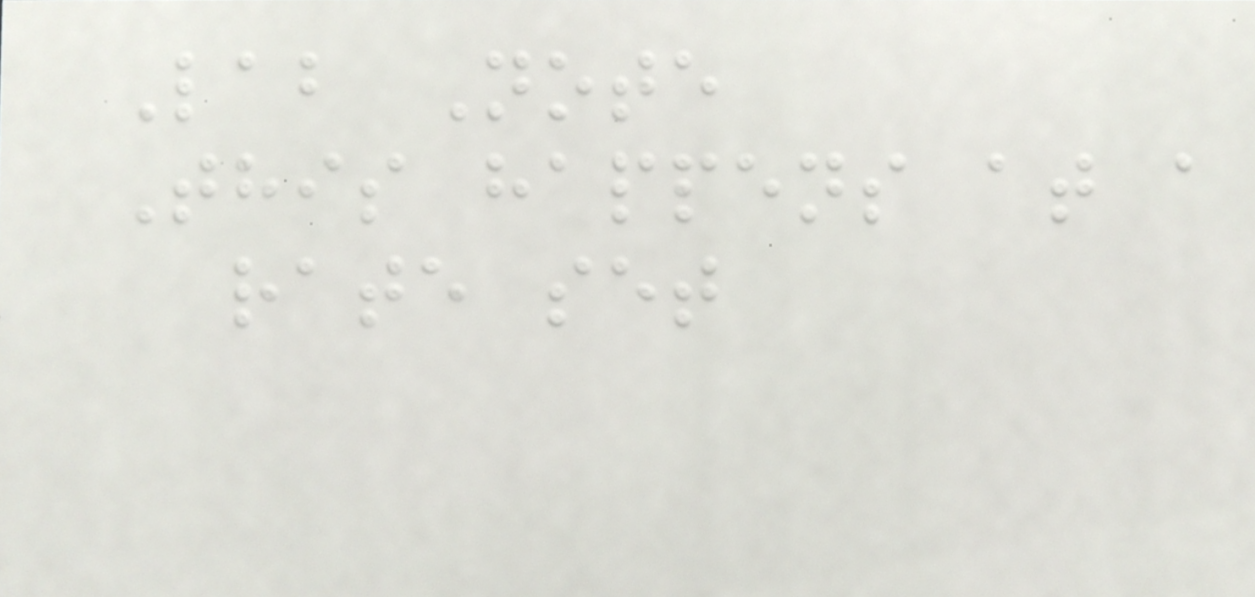Lab Note
This happens at a
rate set
